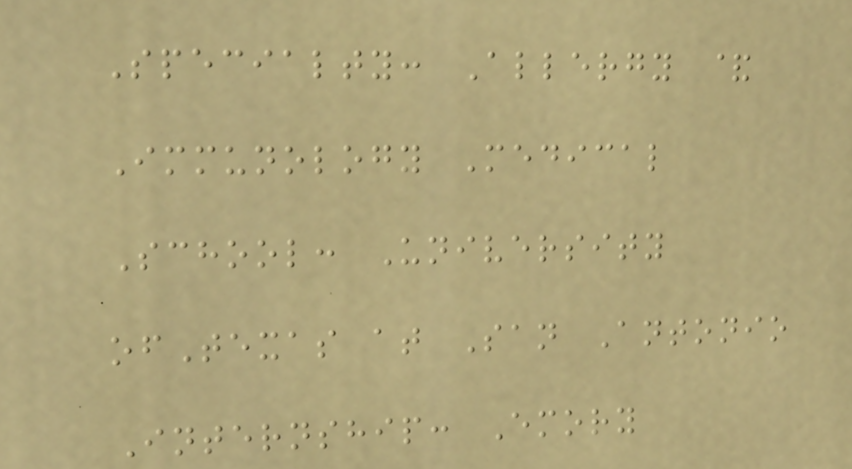Specialty: Allergy &
Immunology Medical
School: University
ofTexas at San Antonio
Internship: Emory
